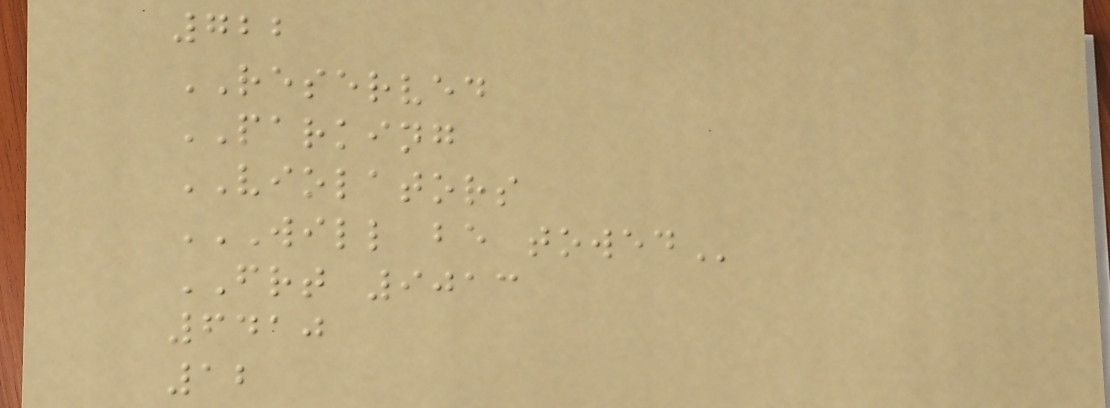722
RESERVED
PARKING
VIOLATORS
WILL BE TOWED
FRT 9013
6410
12
